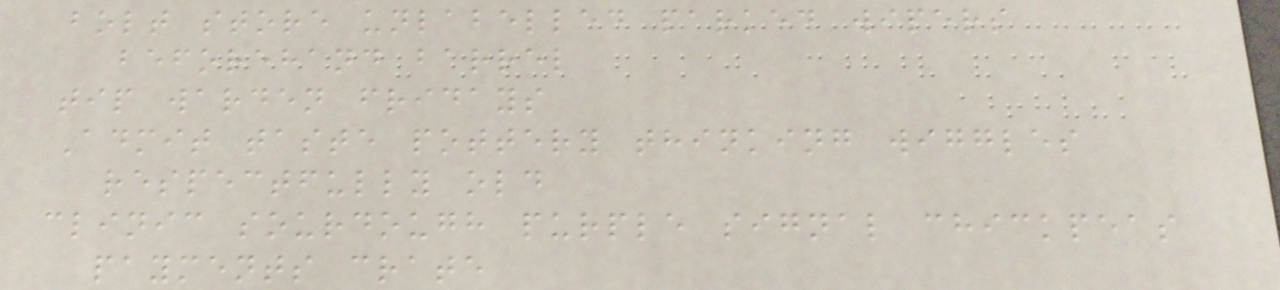bolt store unlabelled parked wipers
beforehand barrel
tip warden fridays
Admit taste pottery thinking wiggles
respectfully old
clinic sourdough purple signal chickpeas
payments crate
